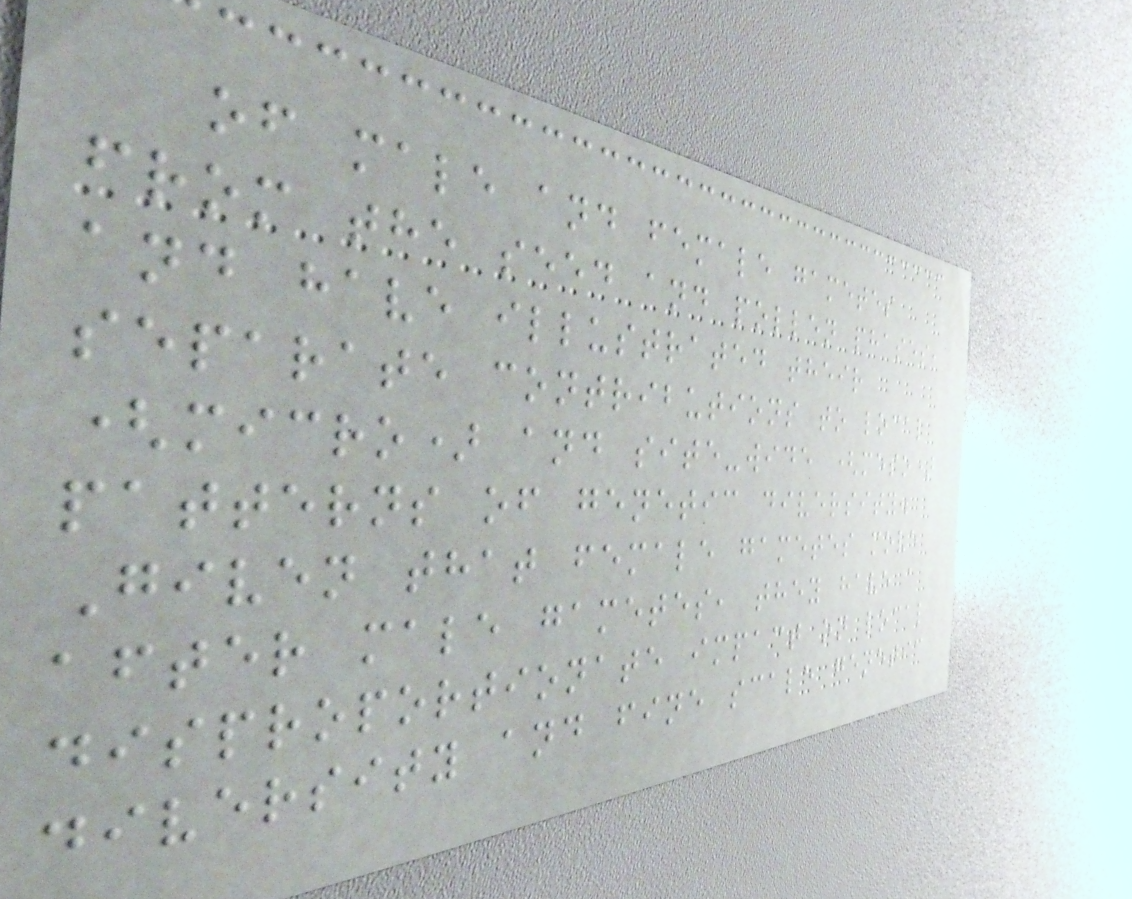of male and female gametes
from the seed and pollen phases,
and have illustrated their
separate contributions to local
(micro) and site-wide (meso)
patterns of genetic diversity.
Given that female gametes move
after male gametes, they have a
disproportionate impact on local
diversity and fine scale genetic
